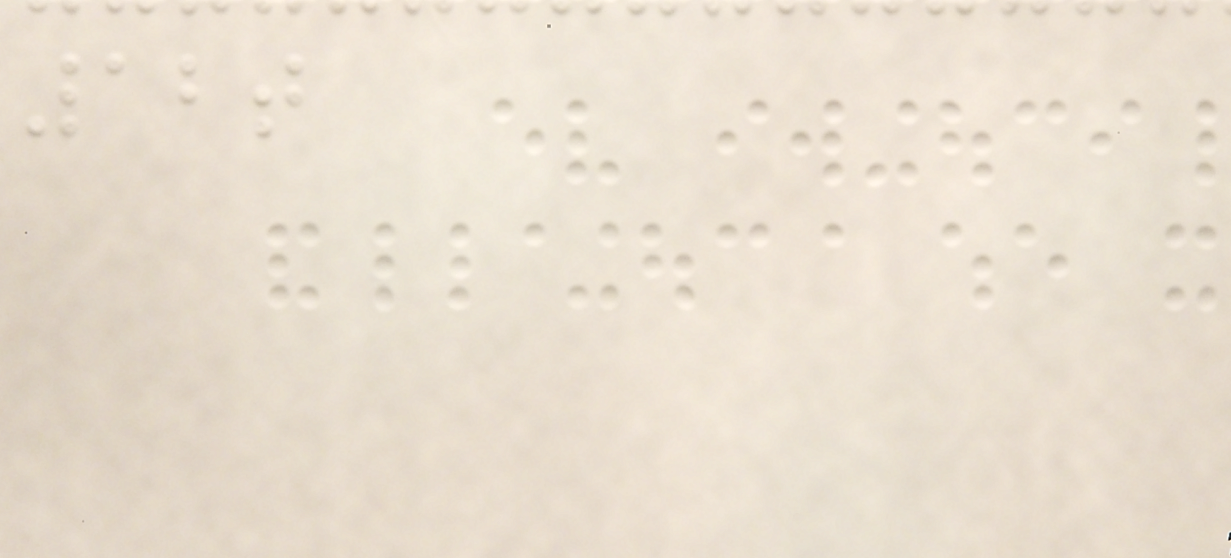12t
